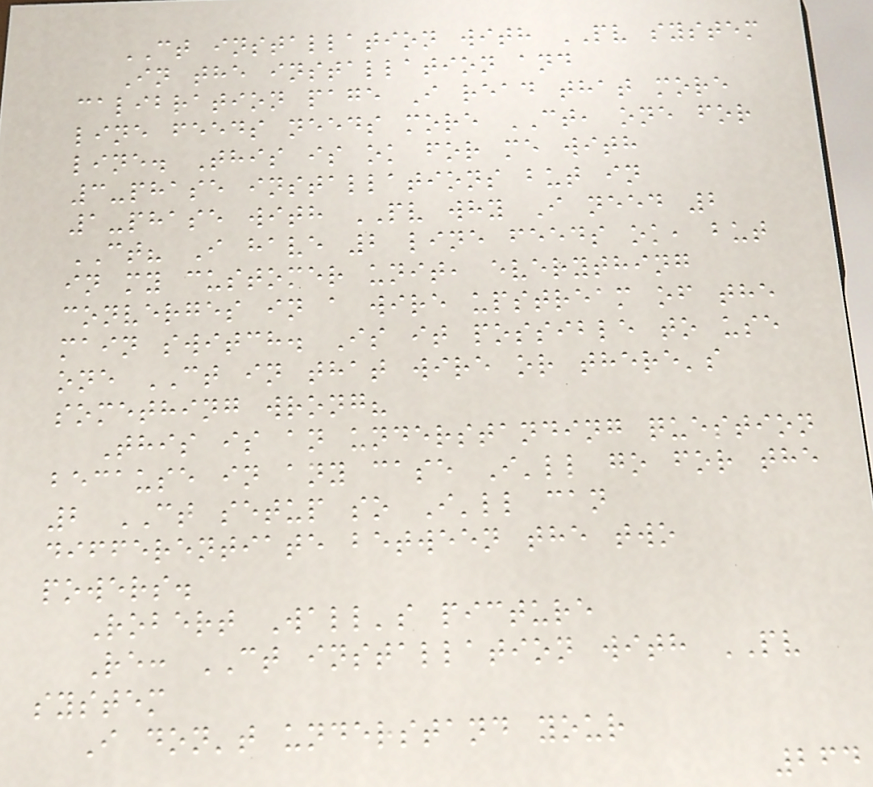CT installation with PV system
In the installation and
calibration page I read that more
line feeds needs more CT, one for
line. This is ok for me with
3-phase installations but in
1-phase with PV why I need 2
CT? I have 2 line feeds ok, but
in my customer unit, everything
converges in a wire upstream of the
main switch. Is it possible to use
one CT in that wire or there's
something wrong?
This is an understanding question
because in any case I'll go for the
2 CT setup so I'll can
differentiate between the two
powers.
Robert Wall's picture
Re: CT installation with PV
system
I don't understand your
264
